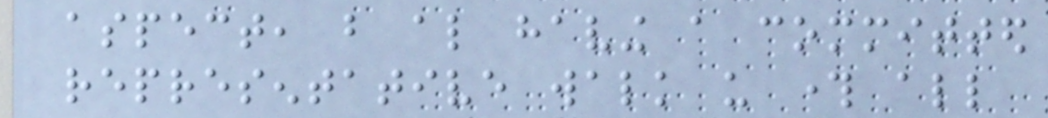aspect, but also having a committed
representative walk us through all
